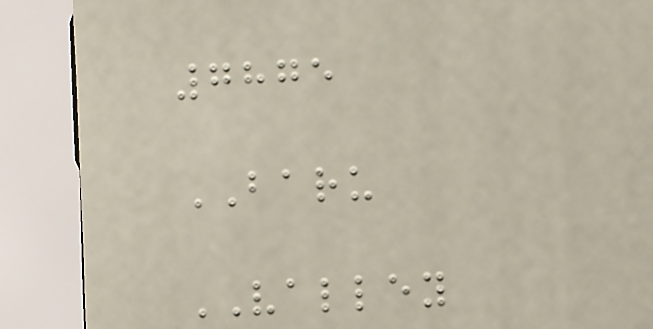7875
BARU
VALLEY
